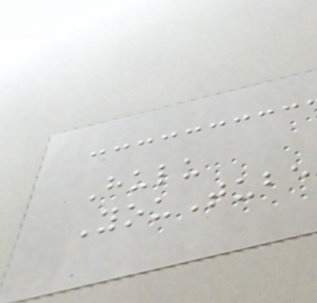Hulu
YouTube
